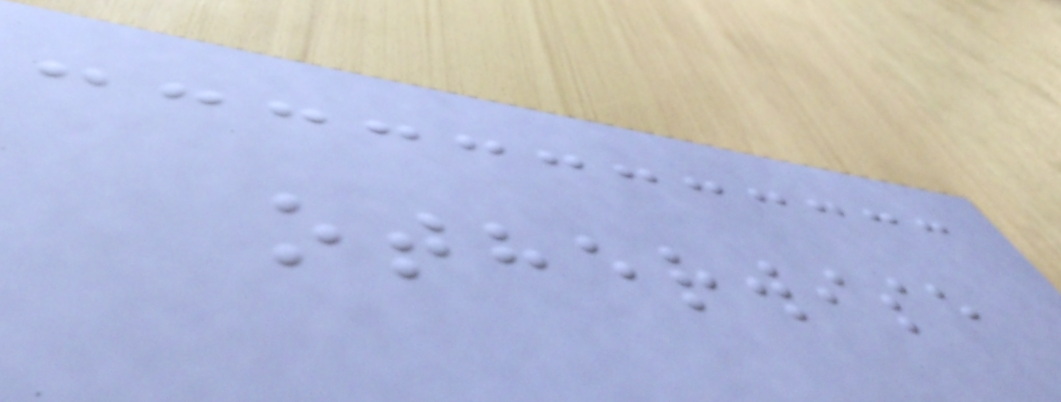otherwise
